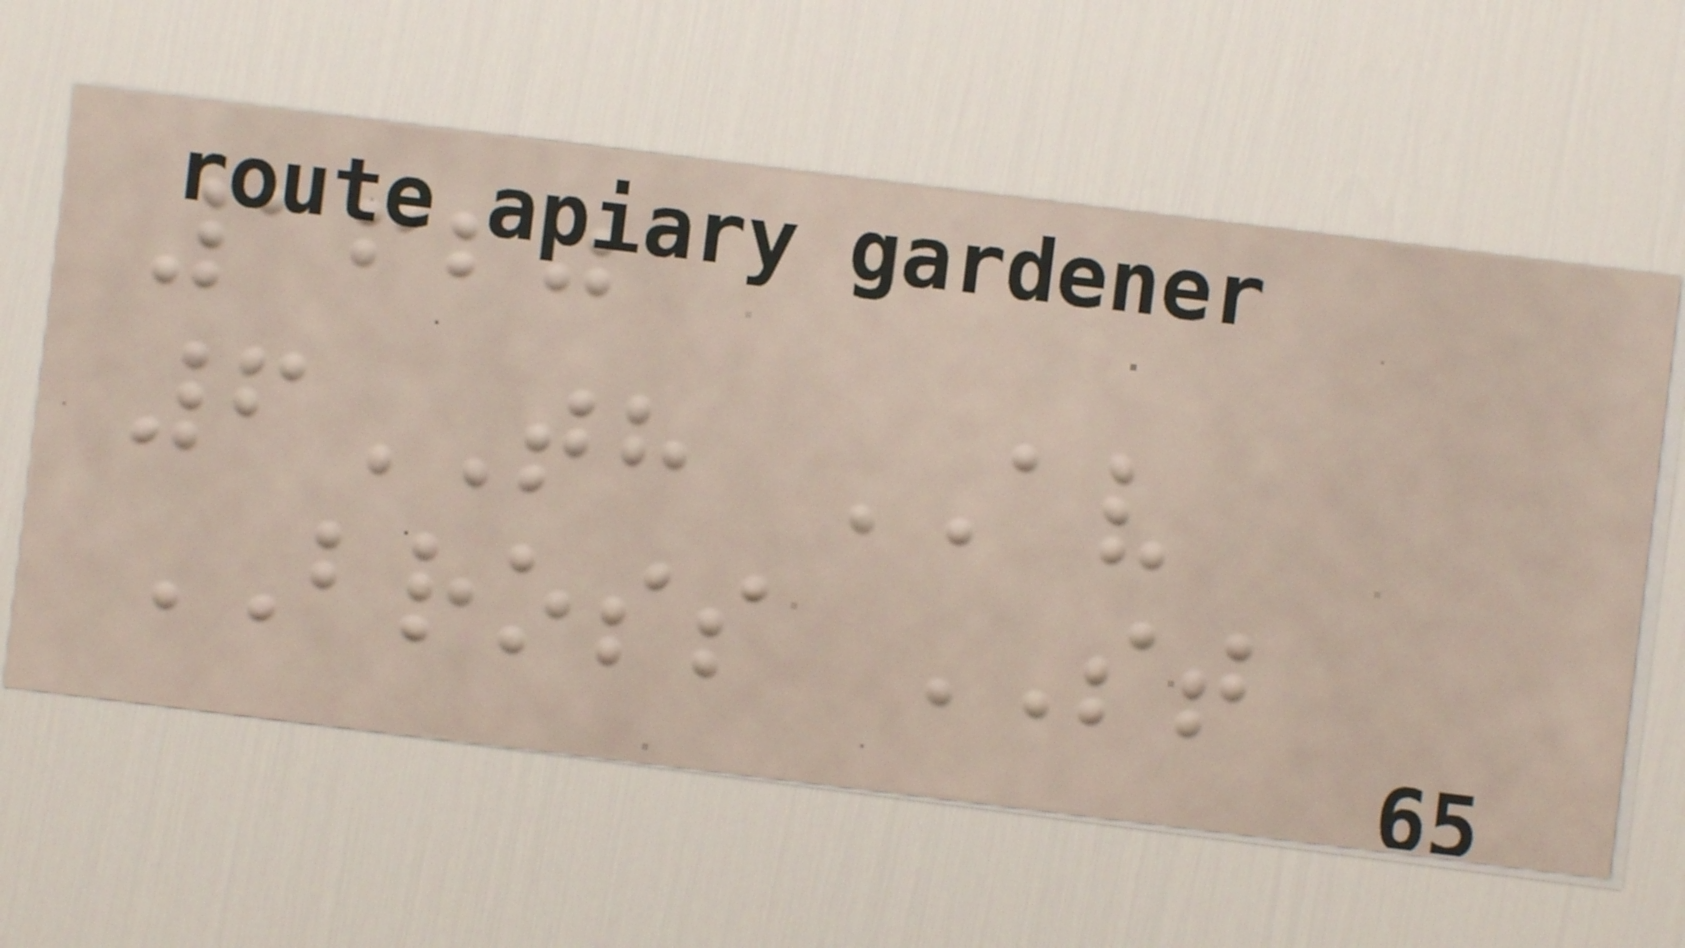1620
6TH AV
BROSS ST
